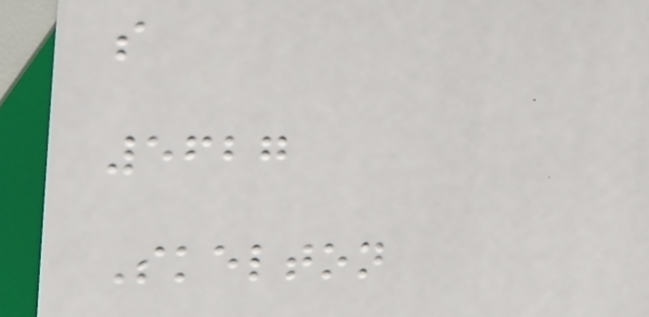s
5627
Skelton
